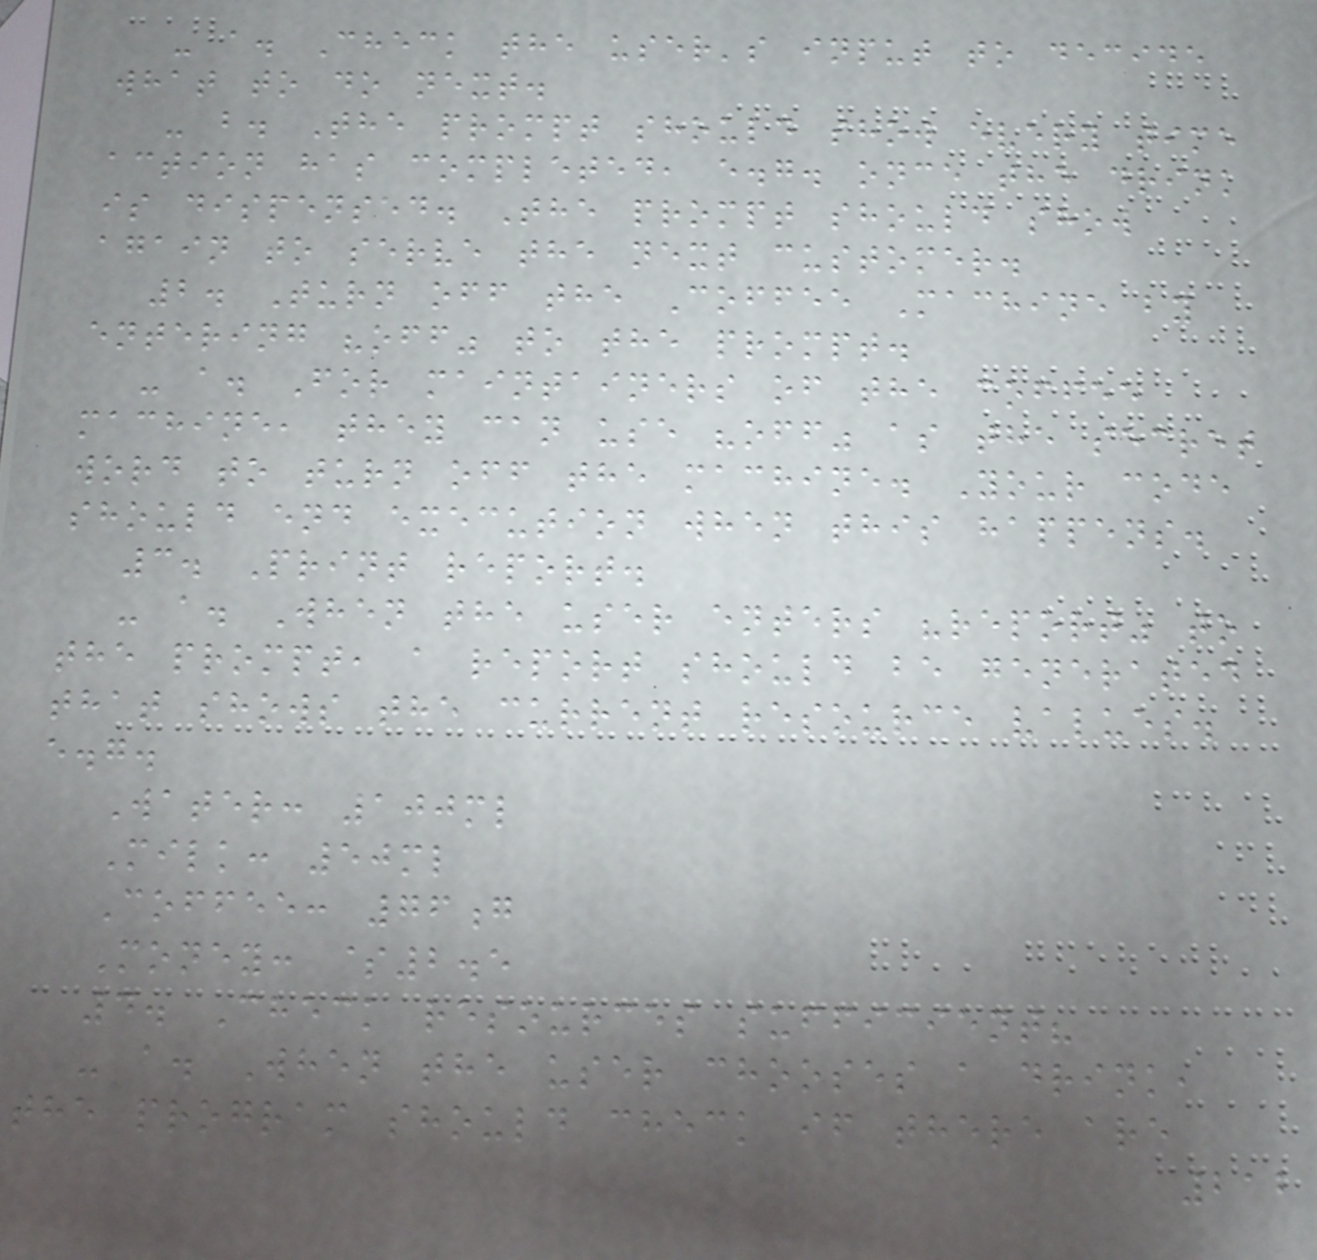- a. Check the user's input to decide
what to do next.
- b. The prompt should show every time
action has completed, e.g. once the drink
is dispensed. The prompt should show
again to serve the next customer.
2. Turn off the Coffee Machine by
entering "off" to the prompt.
- a. For maintainers of the coffee
machine, they can use "off" as the secret
word to turn off the machine. Your code
should end execution when this happens.
3. Print report.
- a. When the user enters "report" to
the prompt, a report should be generated
that shows the current resource values.
e.g.
Water: 100ml
Milk: 50ml
Coffee: 76g
Money: $2.5
4. Check resources sufficient?
- a. When the user chooses a drink,
the program should check if there are
212
